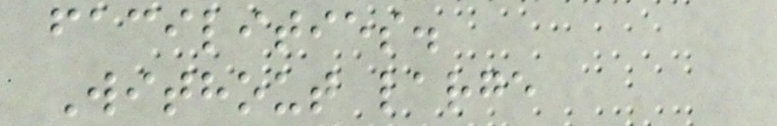facilities.
Without large
